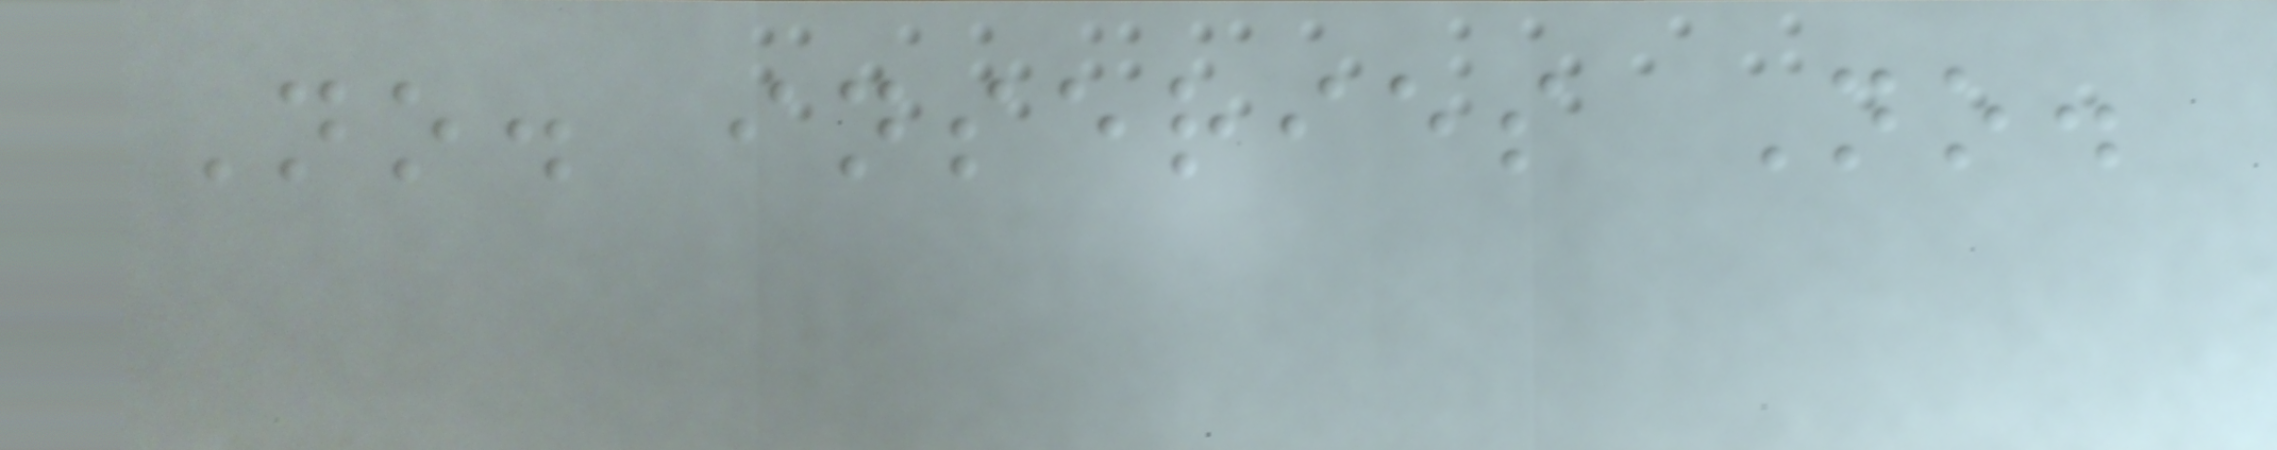No. inseries No.
